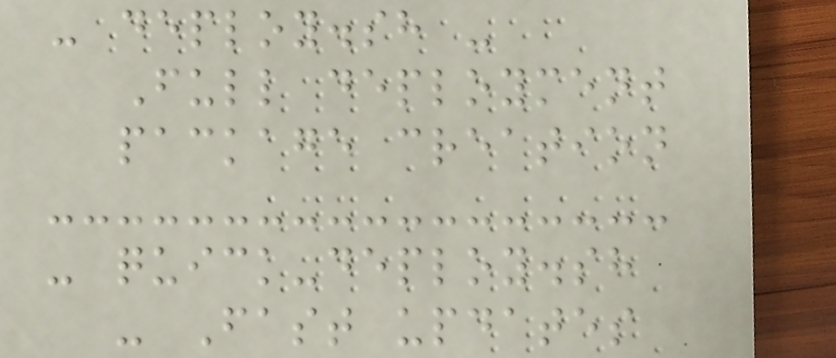- deploy.sh -
Full deployment
package creation
- quick-deploy.sh
- Fast updates
